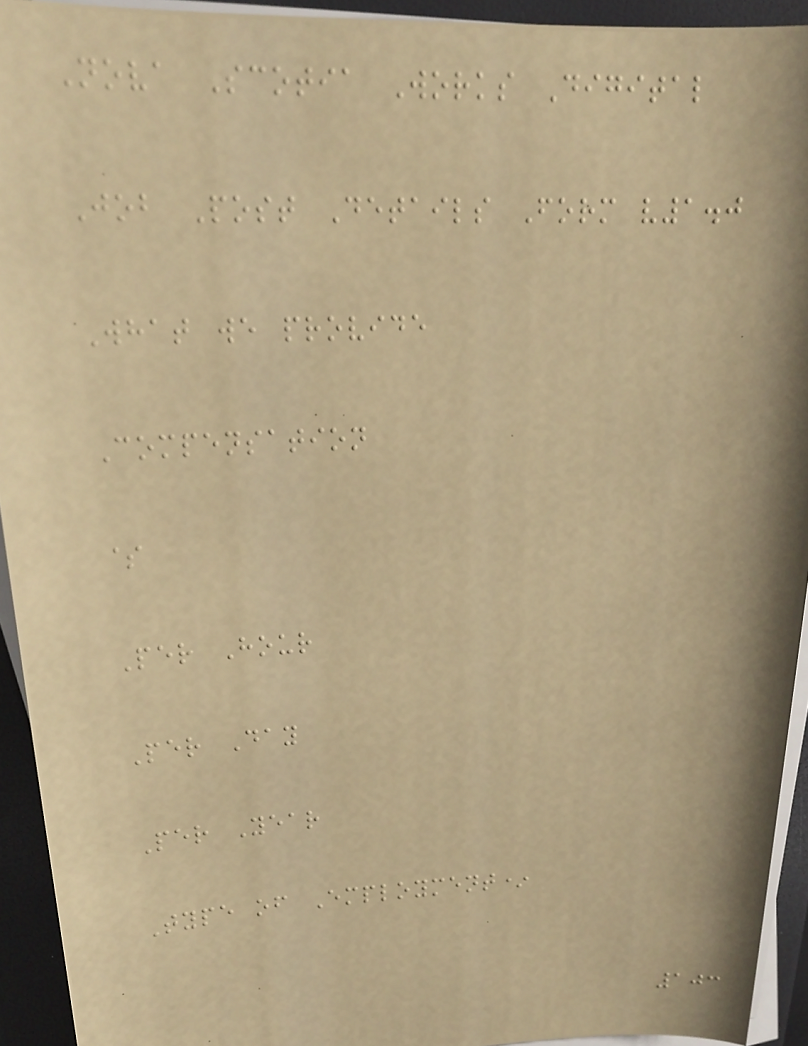Nova Scotia Works Digital
Job Post Details Form v1.0
What we provide
Compensation
$
Per Hour
Per Day
Per Year
Type of Employment*
103
